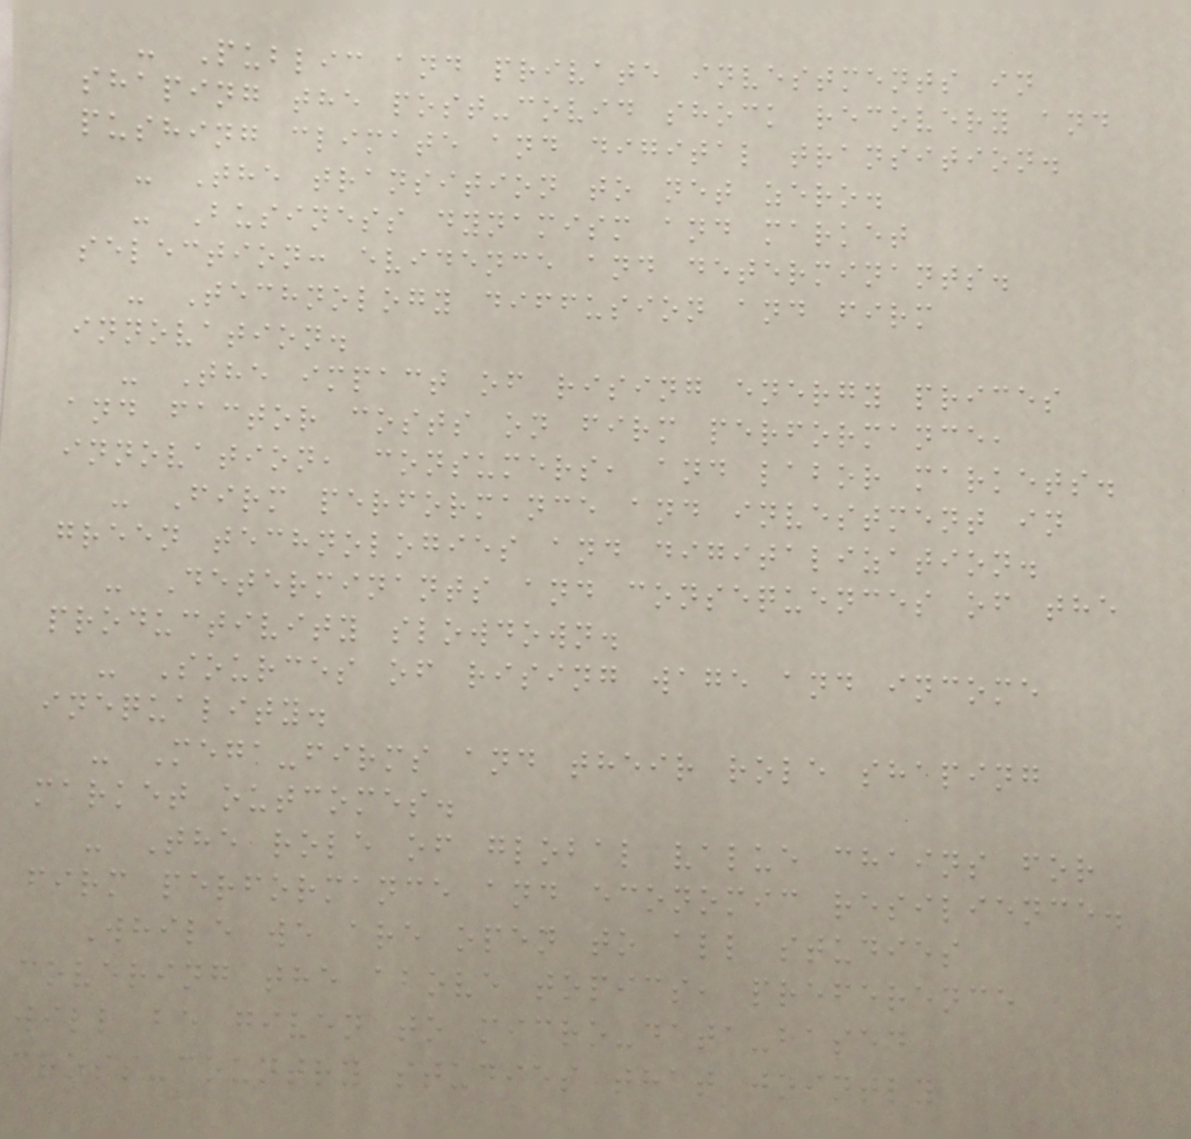- Public and private investments in
shaping the post-covid shock recovery and
pushing climate and digital transition.
- The transition to net zero.
- Business dynamism and market
selection: evidence and determinants.
- Technology diffusion and firm
innovation.
- The impact of rising energy prices
and factor costs on firm performance,
innovation, consumers, and labor markets.
- Firm performance and investment in
green technologies and digitalization.
- Determinants and consequences of the
productivity slowdown.
- Sources of rising wage and income
inequality.
- Mega-firms and their role shaping
market outcomes.
- The role of global value chains for
firm performance and economic resilience.
While we are open to all studies
covering the above topics, preference
will be given to micro-data-based
cross-country studies that jointly
